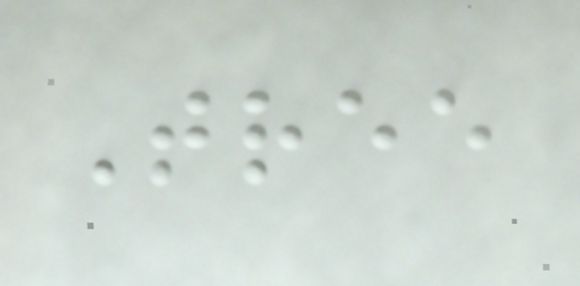Tree
